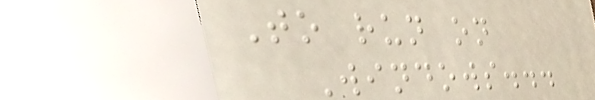To run on
Windows...
